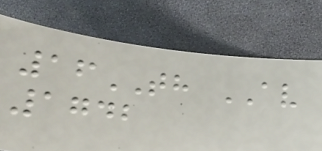16TH AV
1742
